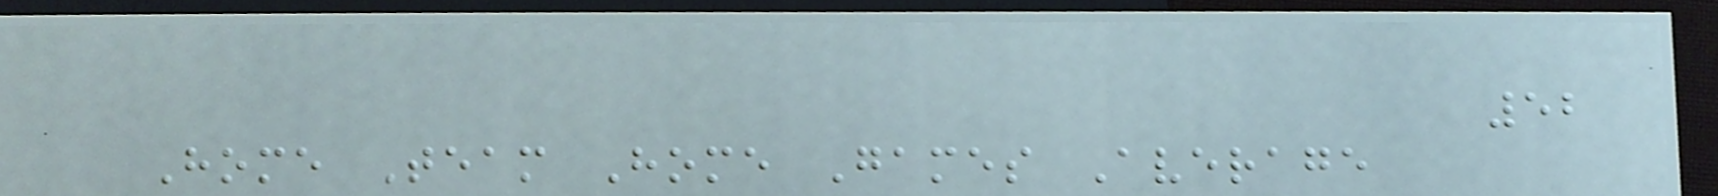52
Home Team Home Games Average
